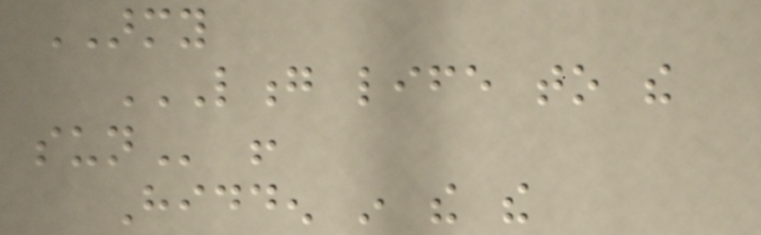ARMY
LONG LIFE TO THE
SUN !
Hidden in the the
